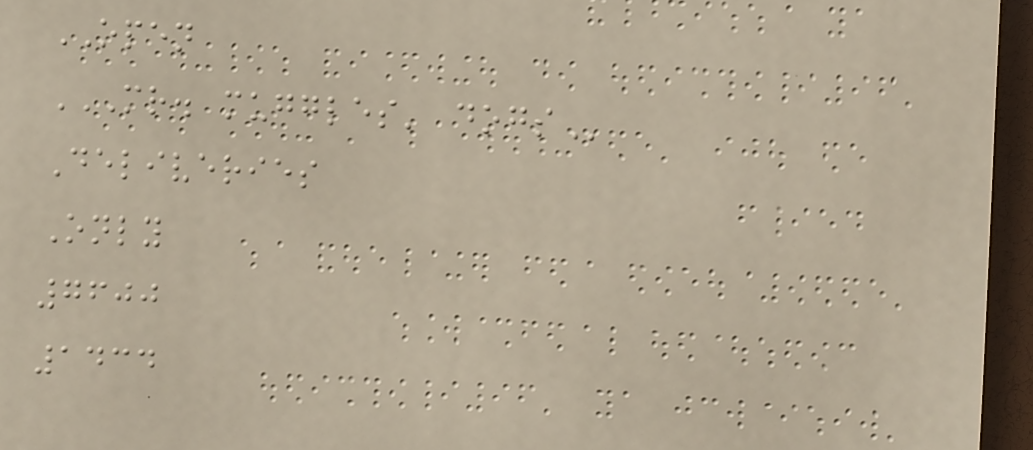OPEN
MR. MUGGLES' DOGS
Deliveries
Only
7600
1434
